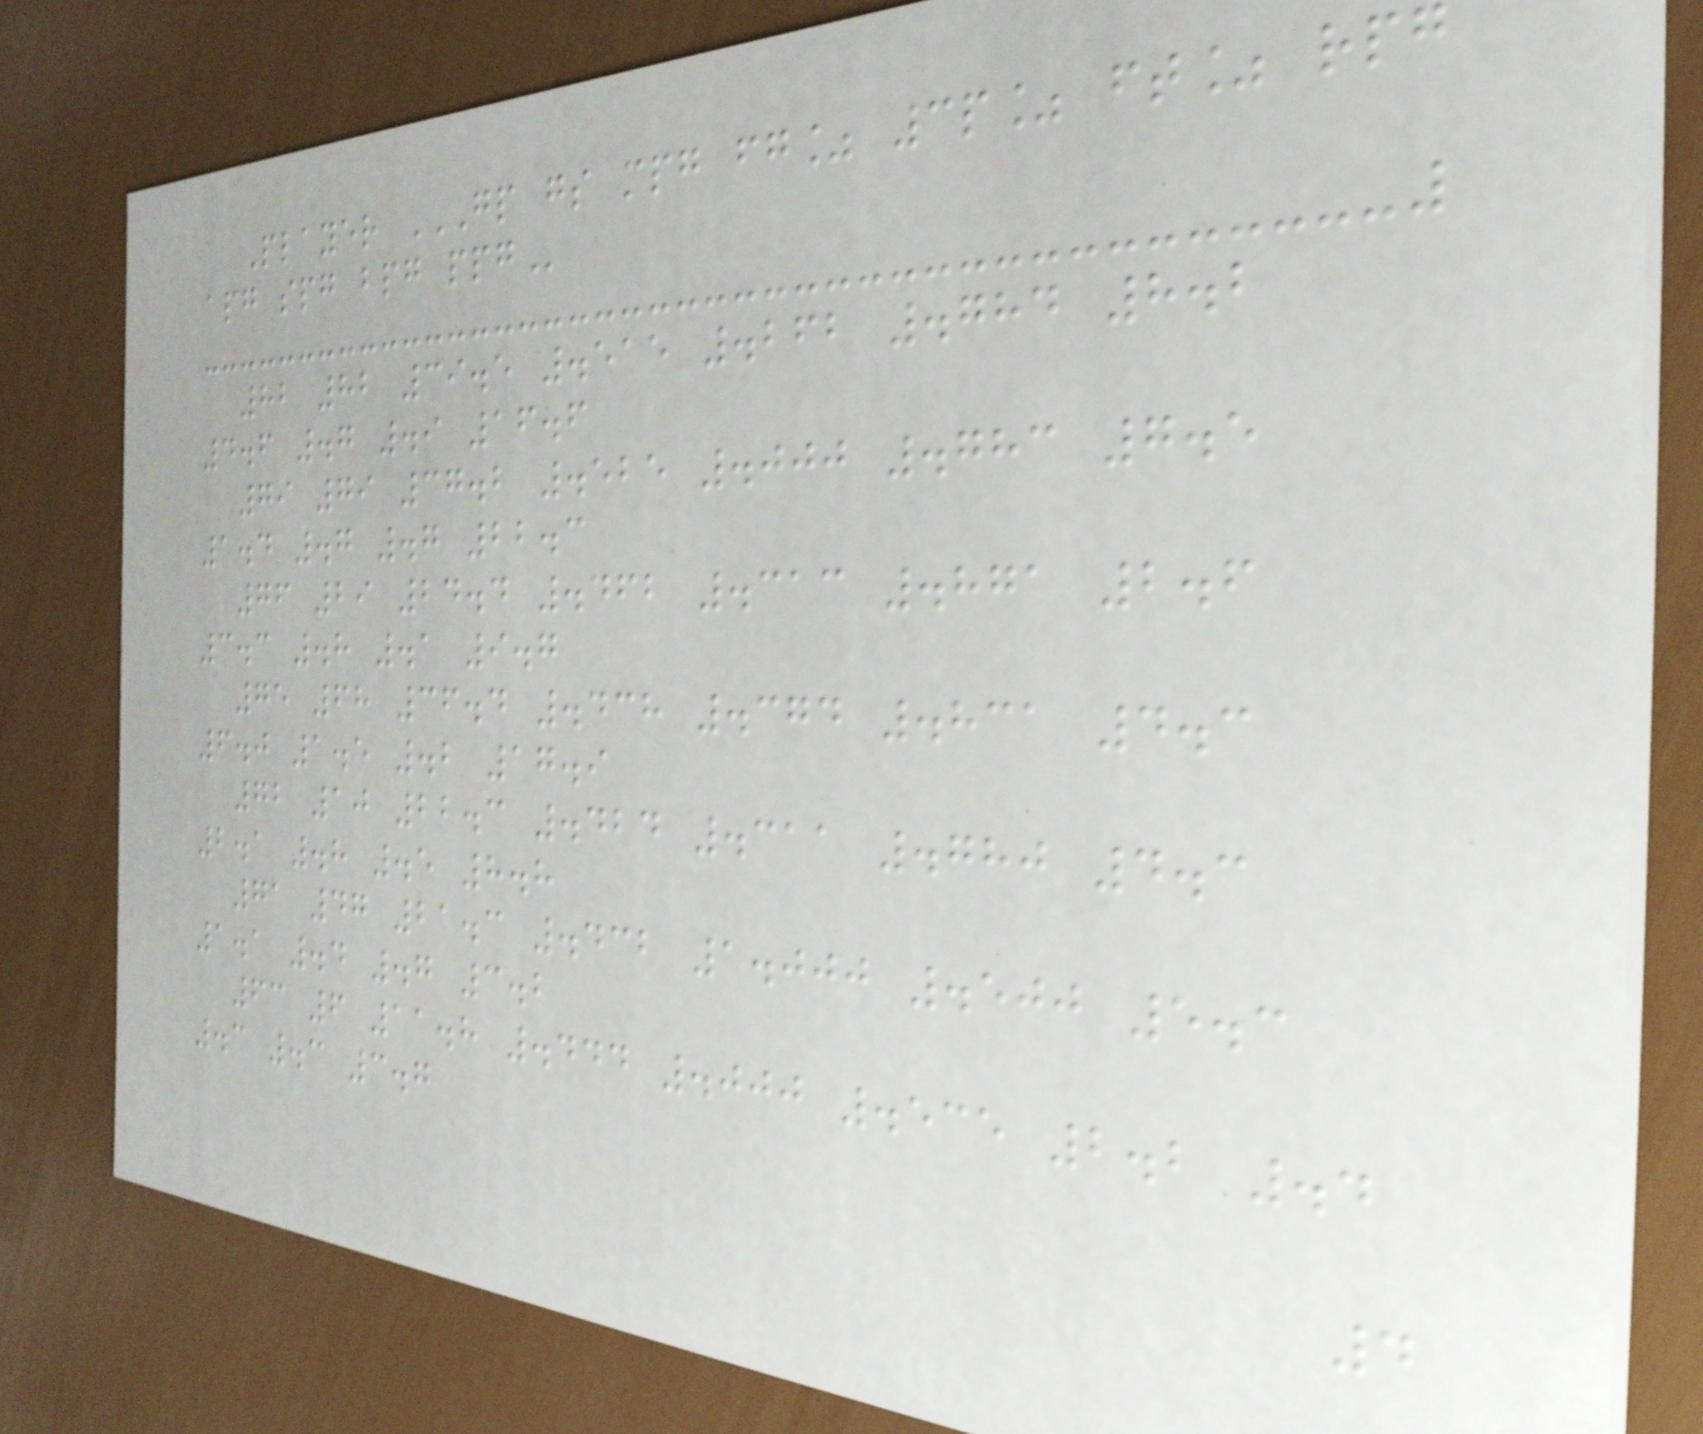Player GP GS MPG FG% 3P% FT% RPG
APG SPG BPG PPG
82 82 39.5 .515 .262 .784 8.2
4.6 .7 .9 16.6
79 79 37.2 .525 .000 .783 7.5
1.4 .7 .7 22.3
76 29 24.4 .462 .313 .871 2.6
3.3 .8 .1 9.7
75 68 36.4 .438 .374 .831 4.3
6.0 1.5 .2 17.9
72 10 22.3 .424 .311 .780 4.3
2.1 .8 .5 8.8
71 47 21.3 .432 1.000 .500 5.3
1.1 .4 .7 3.2
63 6 11.8 .444 .000 .535 2.2 .4
.3 .3 3.7
4
